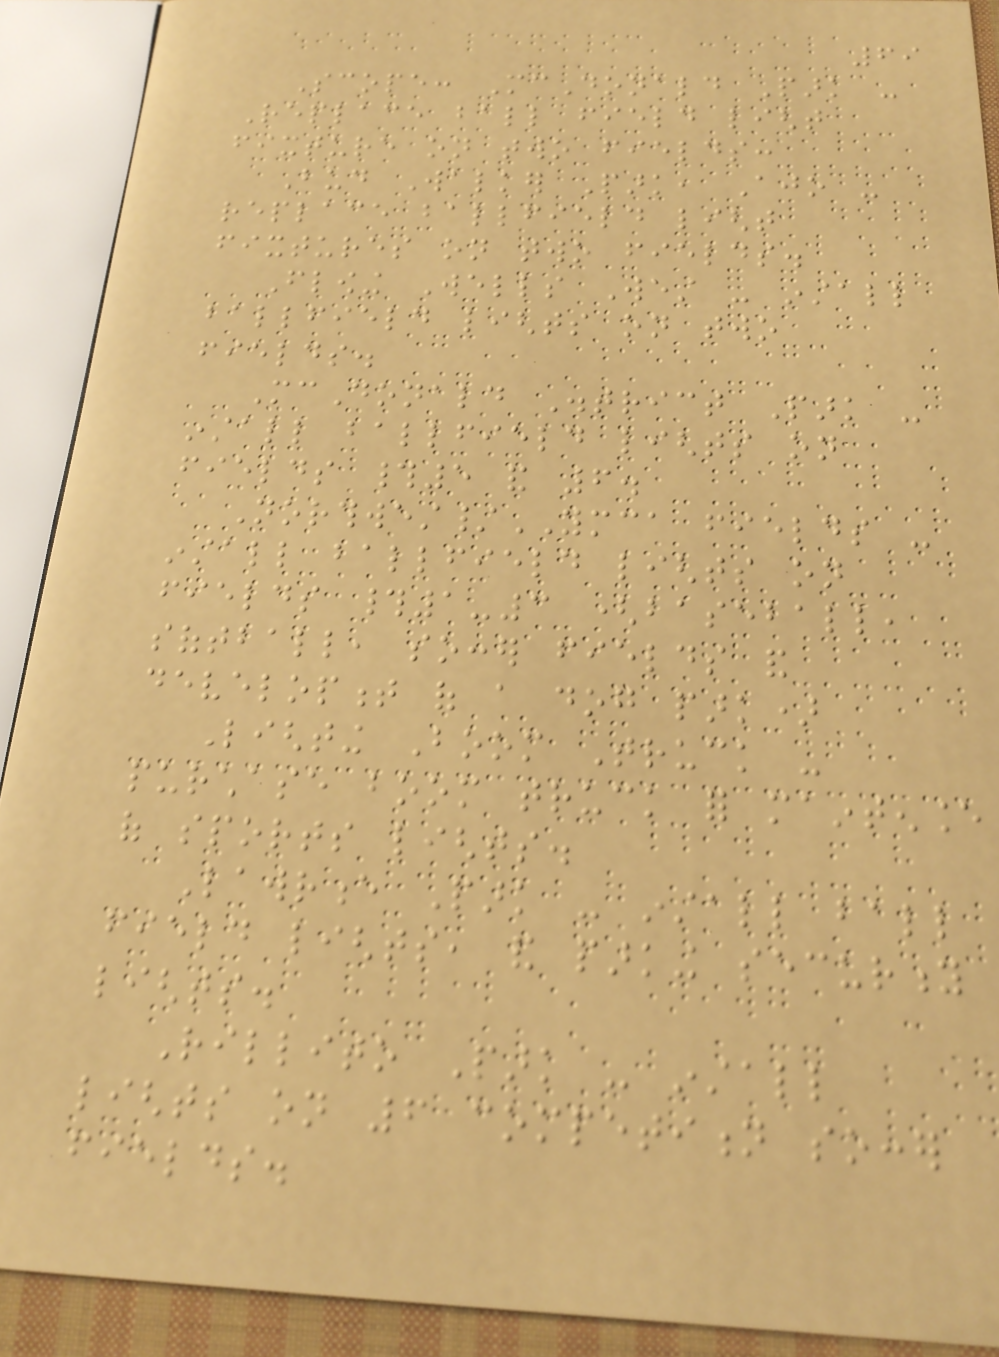69
Scope: McDonald Park -
Replace ball field light
fixture on two fields:
Bud Walker Park, Ajo -
replace ballfield light
fixtures on two fields.
Flowing Wells West - install
ballfield lights on two
fields.
McDonald District Park -
install ballfield lights on
fields #5 and 6.
Northwest/YMCA fields -
install ballfield lights on
fields #1-3 (baseball,
softball, soccer fields and
development of a dog park)
Lighting Boom Truck -
purchase boom truck for maintenance
of sports lights.
Lawrence Park - install ball
field lights, and parking security
lights.
Rillito Park - install
lights on 6 competition soccer
fields.
